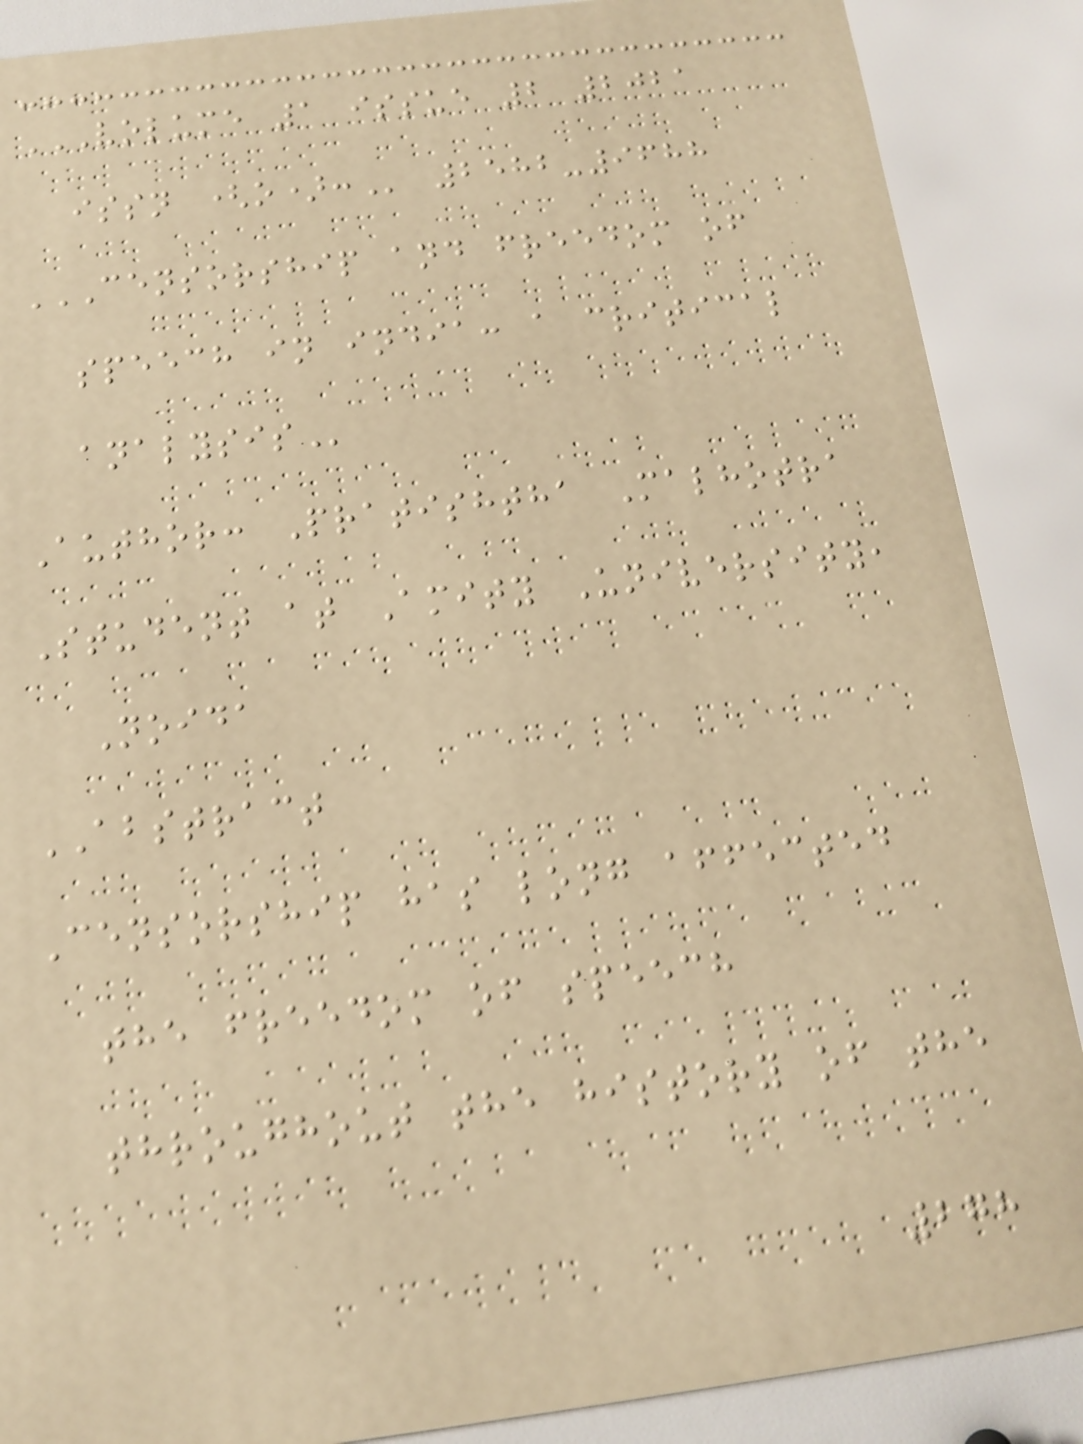VOLUME 1 ISSUE 2 2021
ISSN (O): 2582-9688
CENSORSHIP AND FREEDOM OF
SPEECH IN INDIA: A CRITICAL
ANALYSIS
Author: Pratishtha Malhotra
Student at Amity University,
Noida
ABSTRACT
Censorship has long affected
the freedom of speech
throughout the history of the
278
